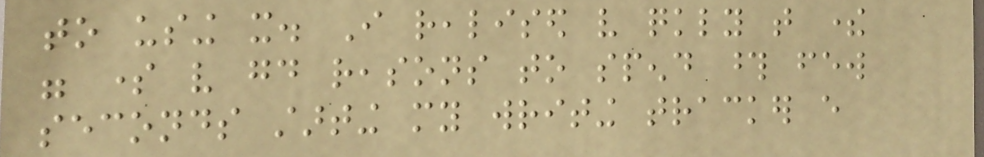to using it. I realised very quickly that there
were some very good reasons to spend those few
seconds starting my writing tracker every
